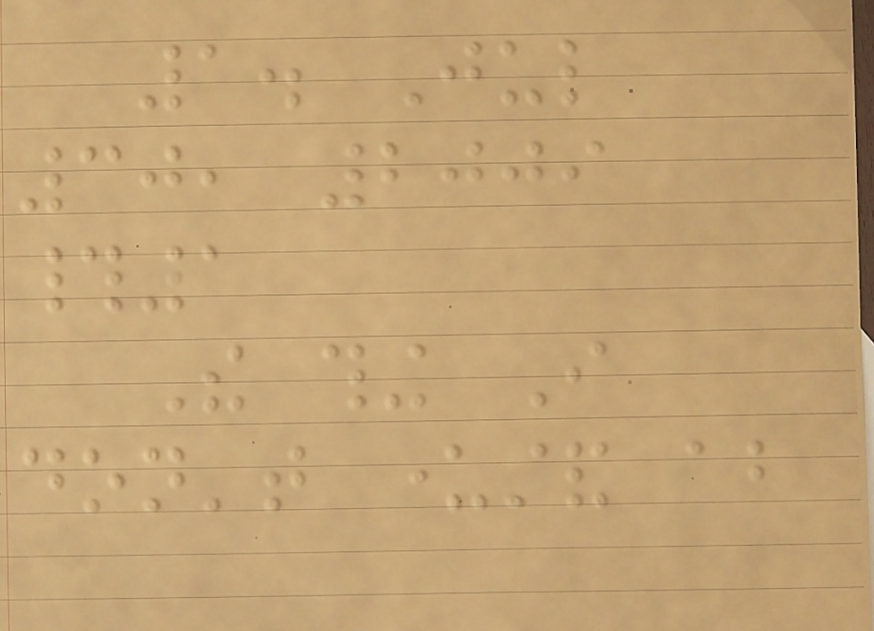1. Jul
30, 2009
#1
The thing I
don't understand about
